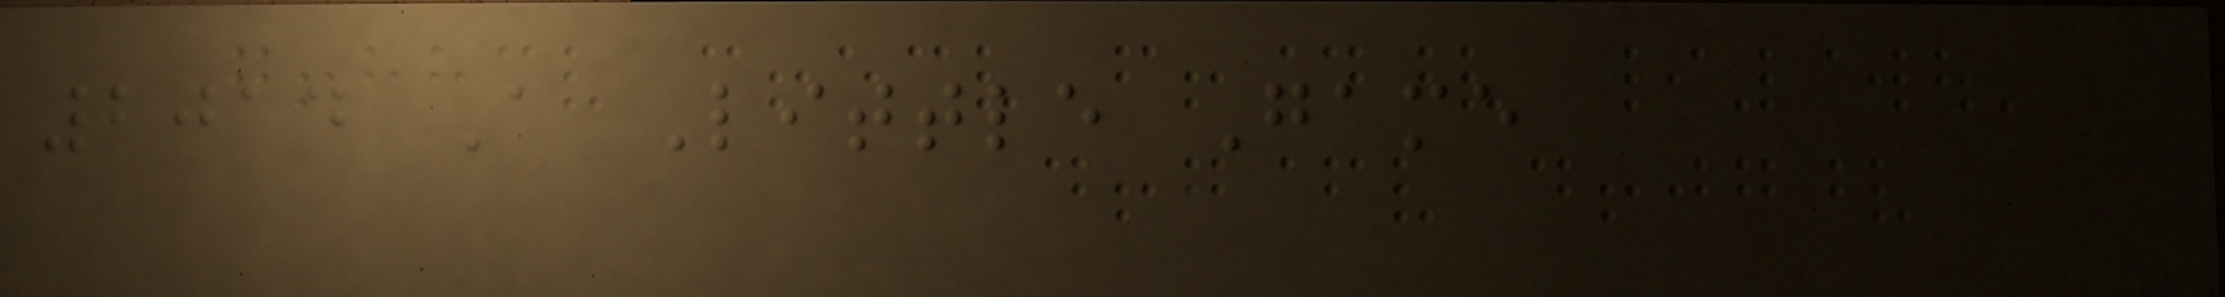2014 A Little Game
